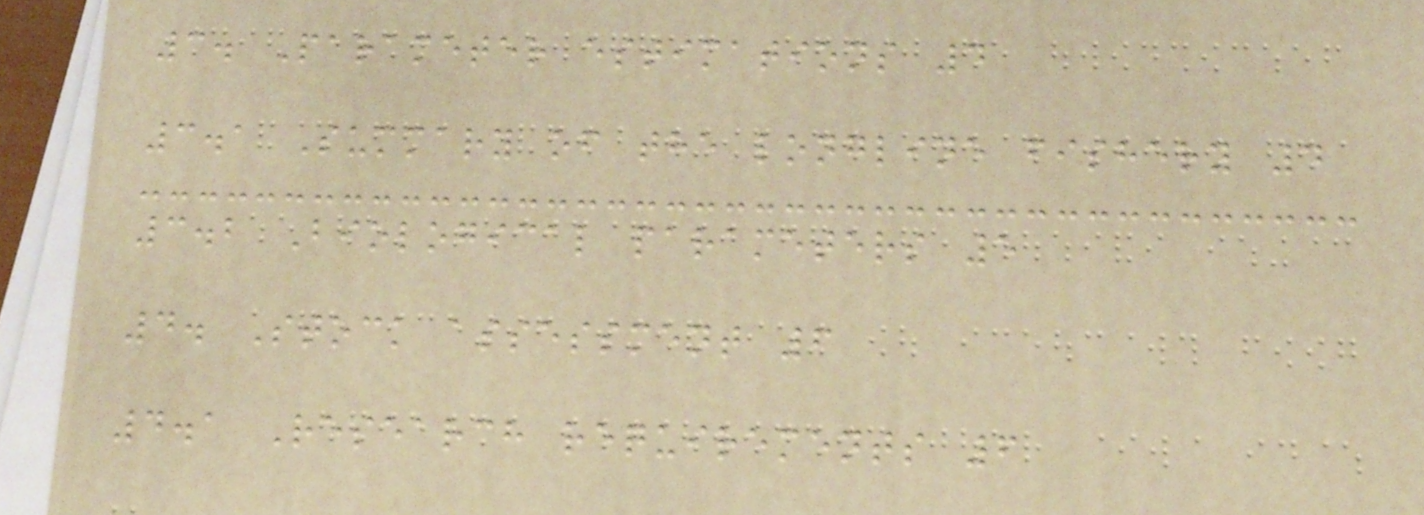3. Parameter estimations 4
3.1 Summary of the longline fishery 4
3.2 Biological parameters 5
4. Stock assessment 6
4.1 Research requirements 6
